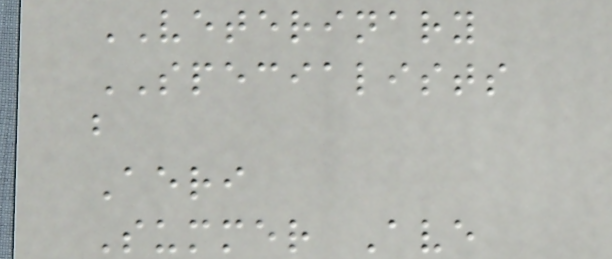VETERINARY
SPECIALISTS
b
Aeri
Summer Ave
